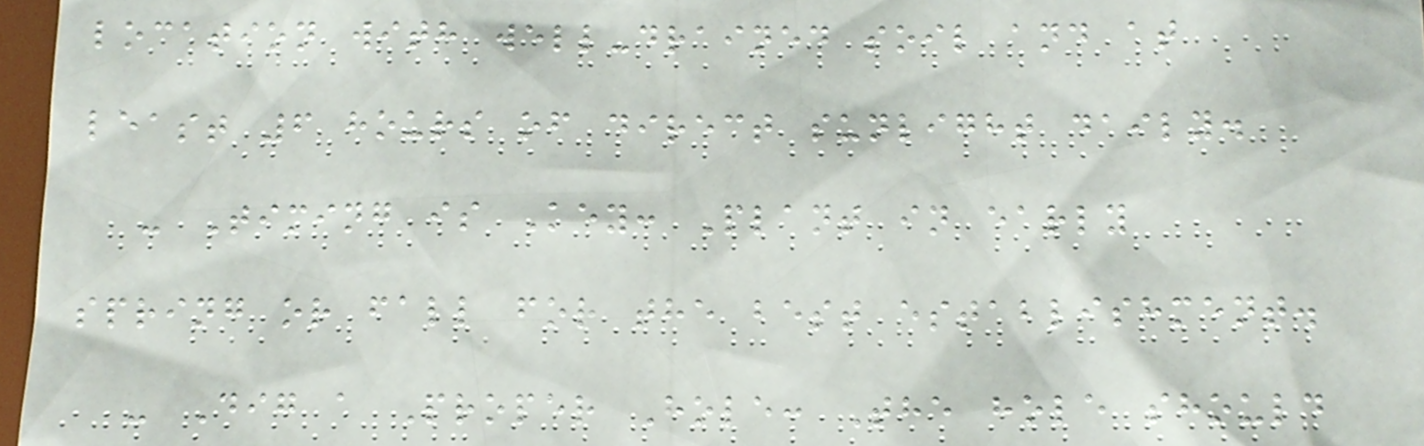location with well-drained soil and at
least 6 hours of direct sunlight daily.
- Timing is Key: Plant in early
spring or fall for the best establishment.
- Dig a Proper Hole: The hole should
